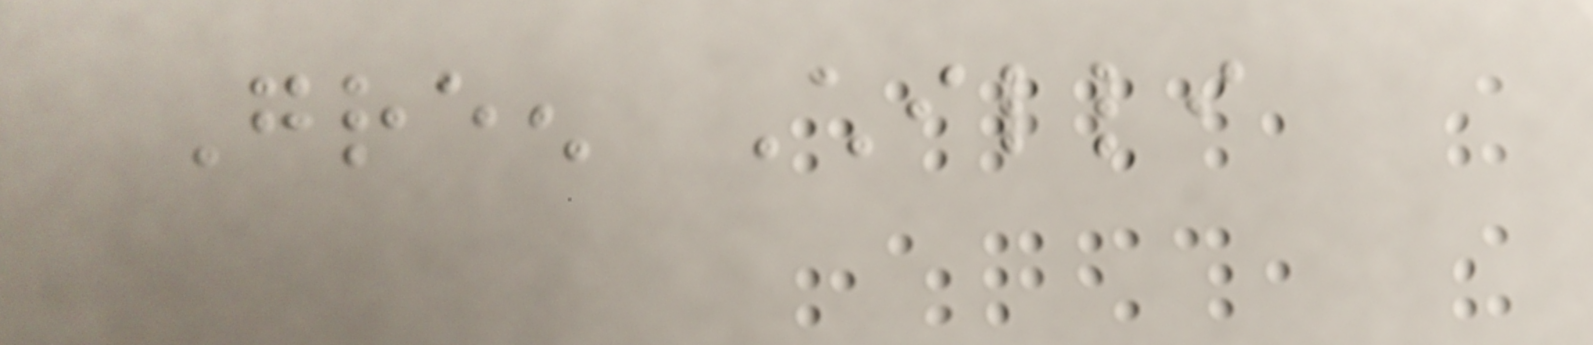Green Chilli
